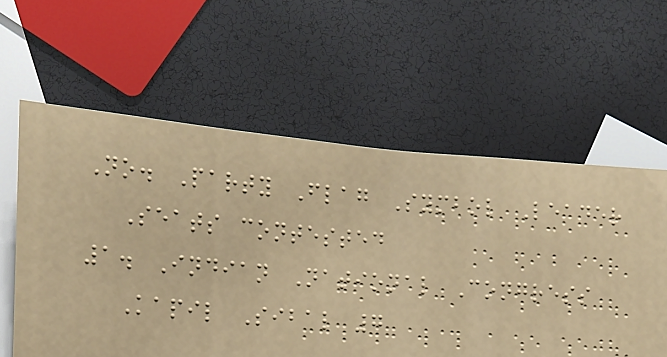No. Party Flag Symbol Leader
Seats contested
1. Indian National Congress
Kapil Sibal 7
